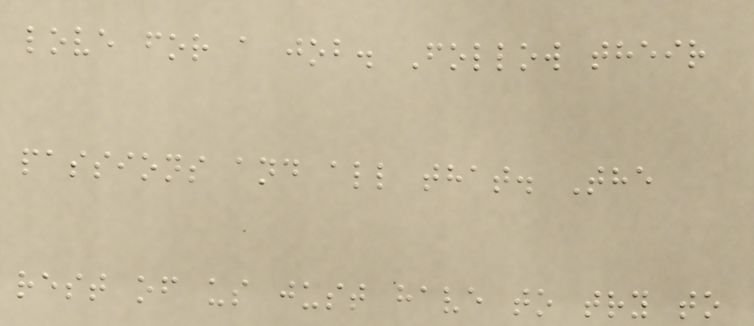love for a job. Follow their
passions and all that. The
rest of us just have to try to
